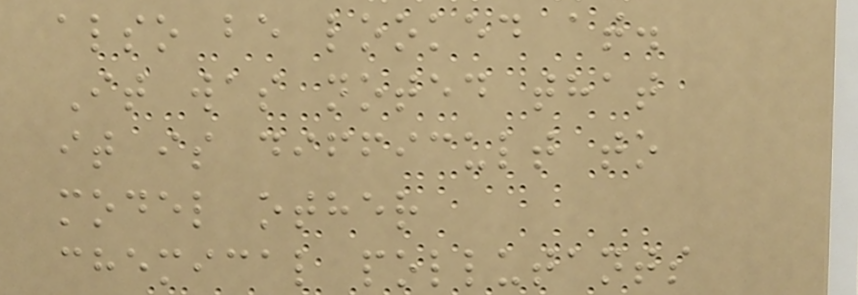also be looked at.
It was noted that
it is difficult to
model other
chemical pollutants
